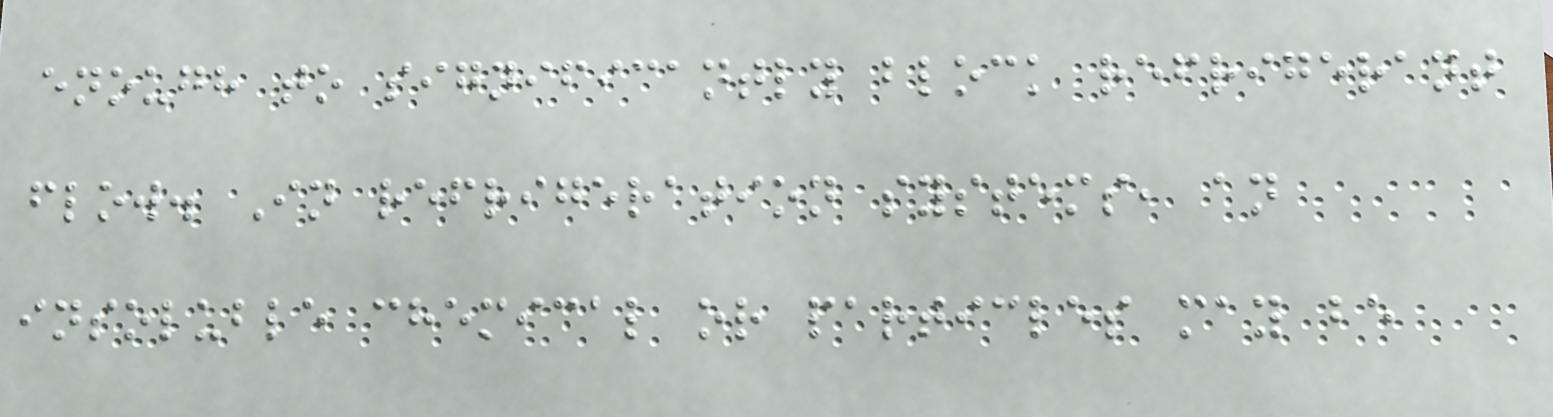enough to significantly block refrigerant
flow. In refrigeration systems, an
insoluble chemical or particles may be
